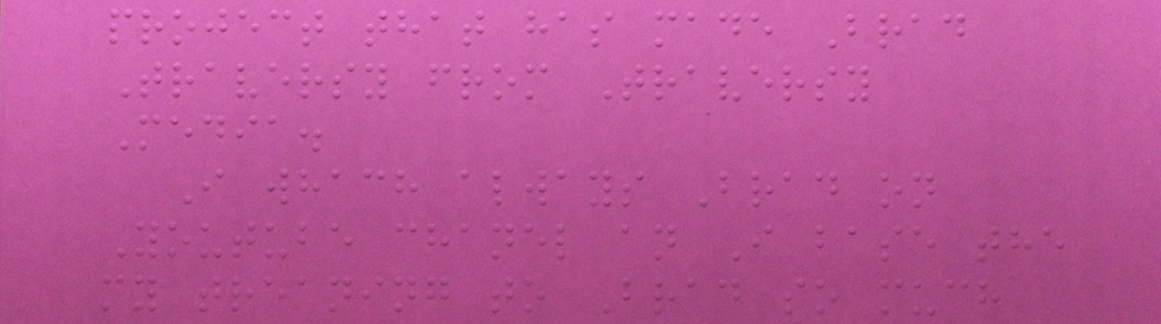project that has made Brad
Traversy from Traversy
Media.
I whach always Brad on
Youtube chanel an I base the
my treaning to Brad so much
